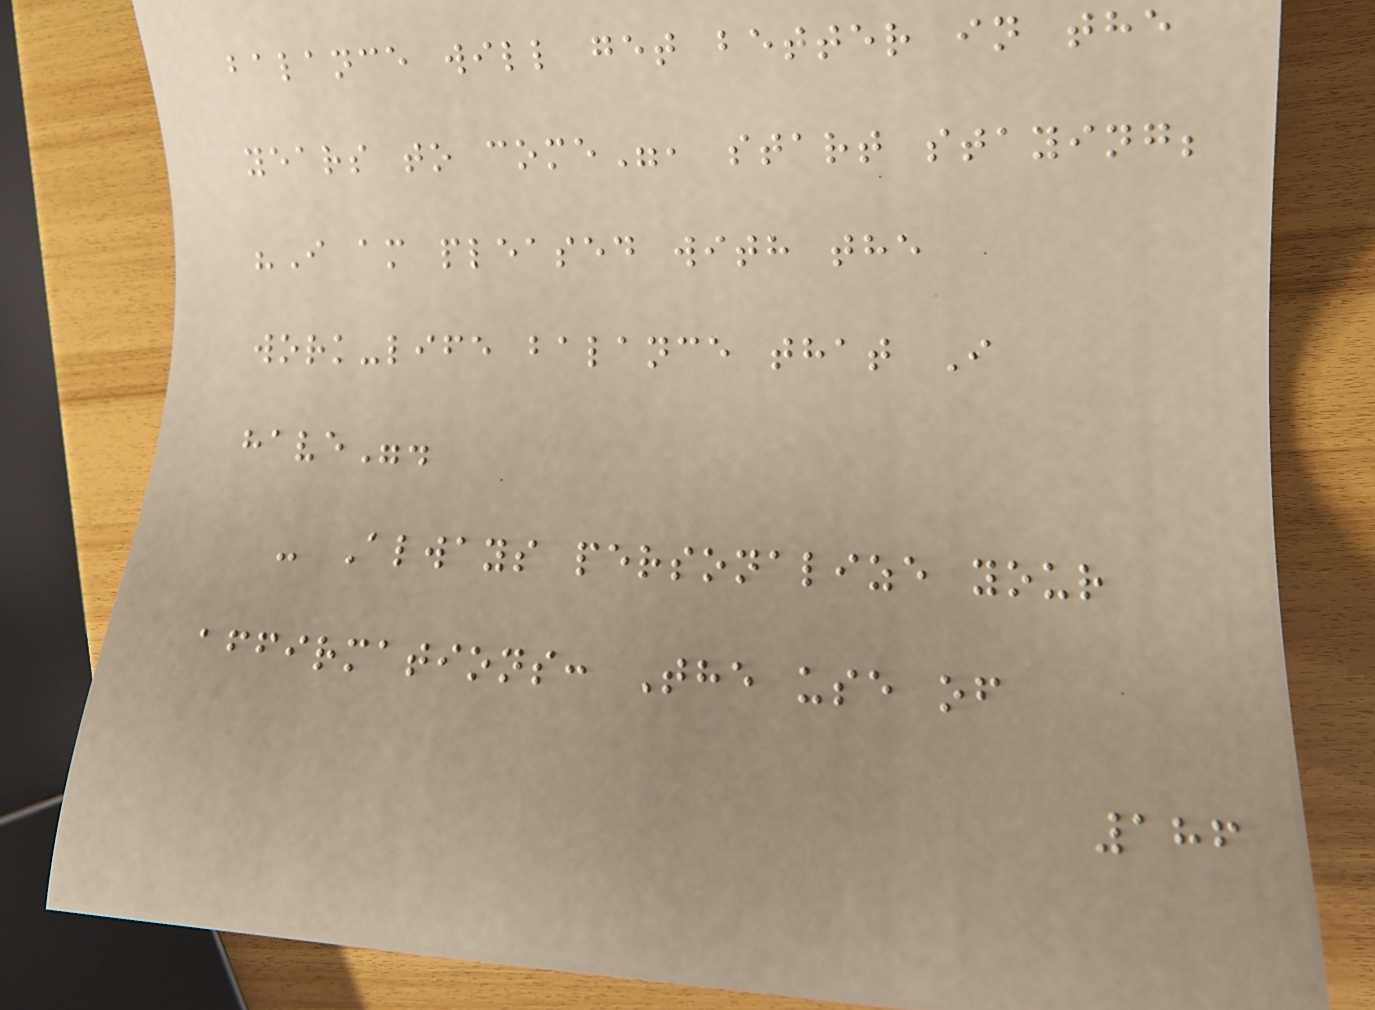balance will get better in the
years to come", start staying;
"I am pleased with the
work-life balance that I
have".
- Always personalize your
affirmations: The use of
186
